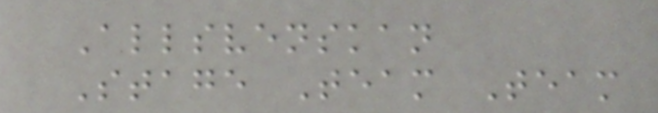Allsvenskan
Stage Team Team
